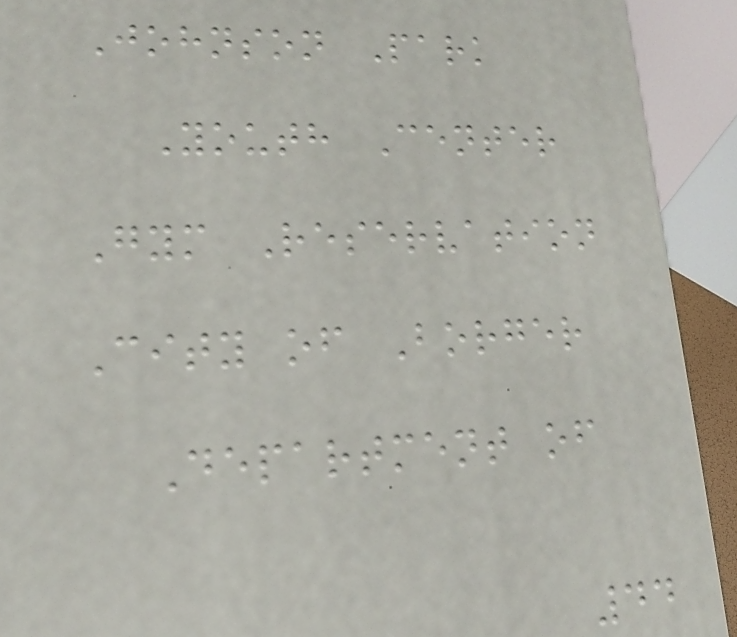Johnson Park
Youth Center
Gym Reservation
City of Borger
Department of
44
